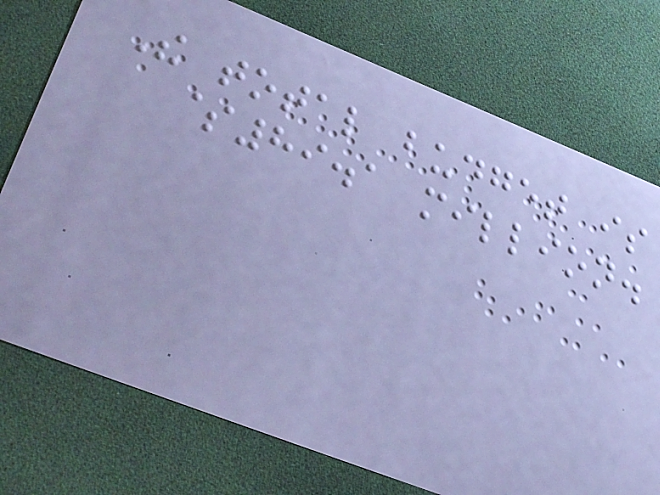The total budget is
$89.1 million.
